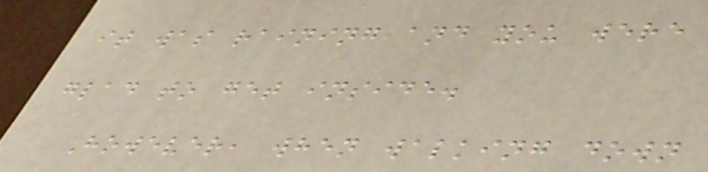it was raining and you were
glad to get inside.
However, when walking down
